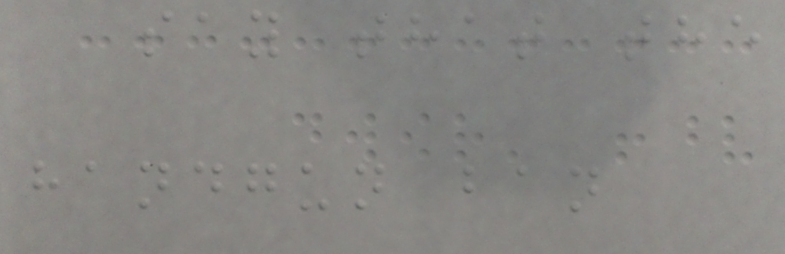say that the
handgun ban
